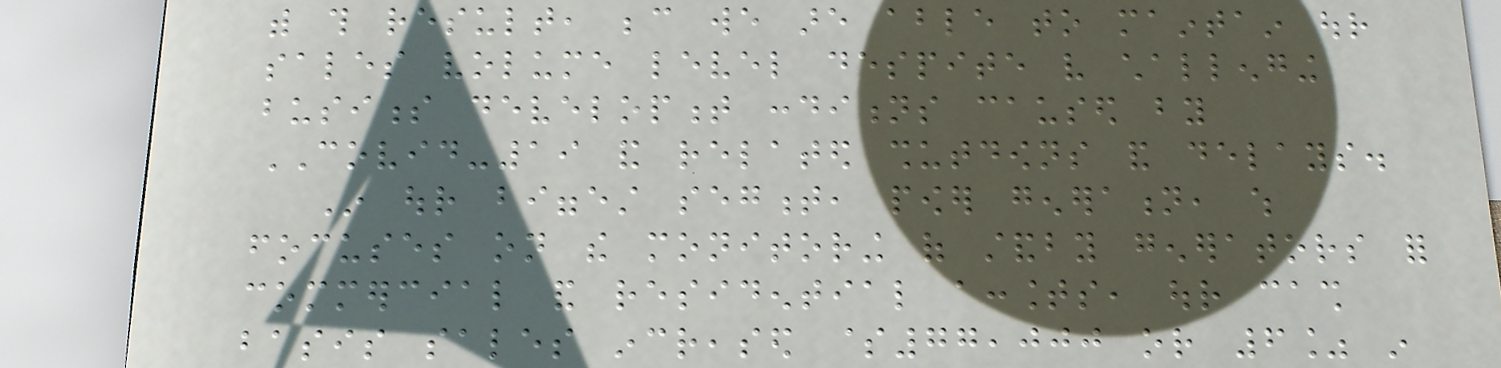with this result, because we are able to maintain our
sales volume level despite very challenging
business development conditions caused by
COVID-19 and related shutdowns and delays.
In our biggest segment, power generation, which
focuses on the monitoring of standby generators for
commercial and residential accounts, our cash
basis sales increased $77,000 or 6% in
